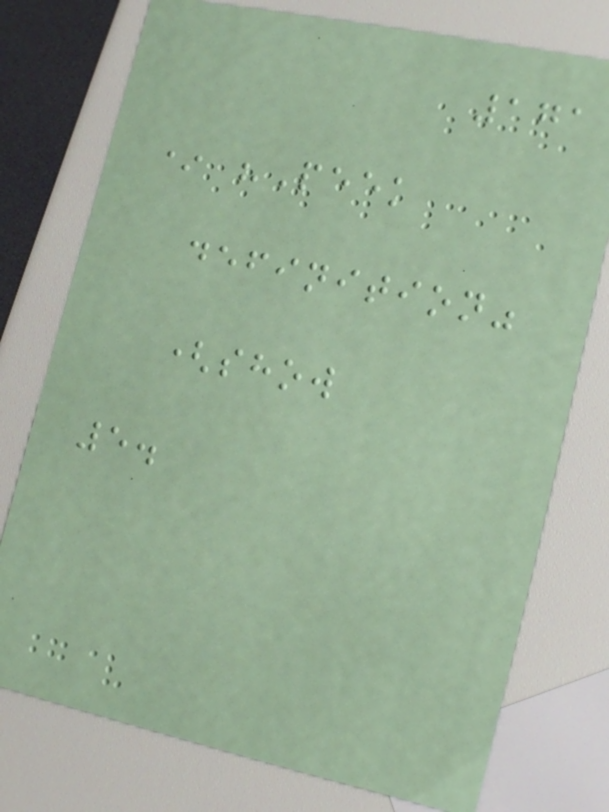171
* "Peek
definition"
(show
5.
